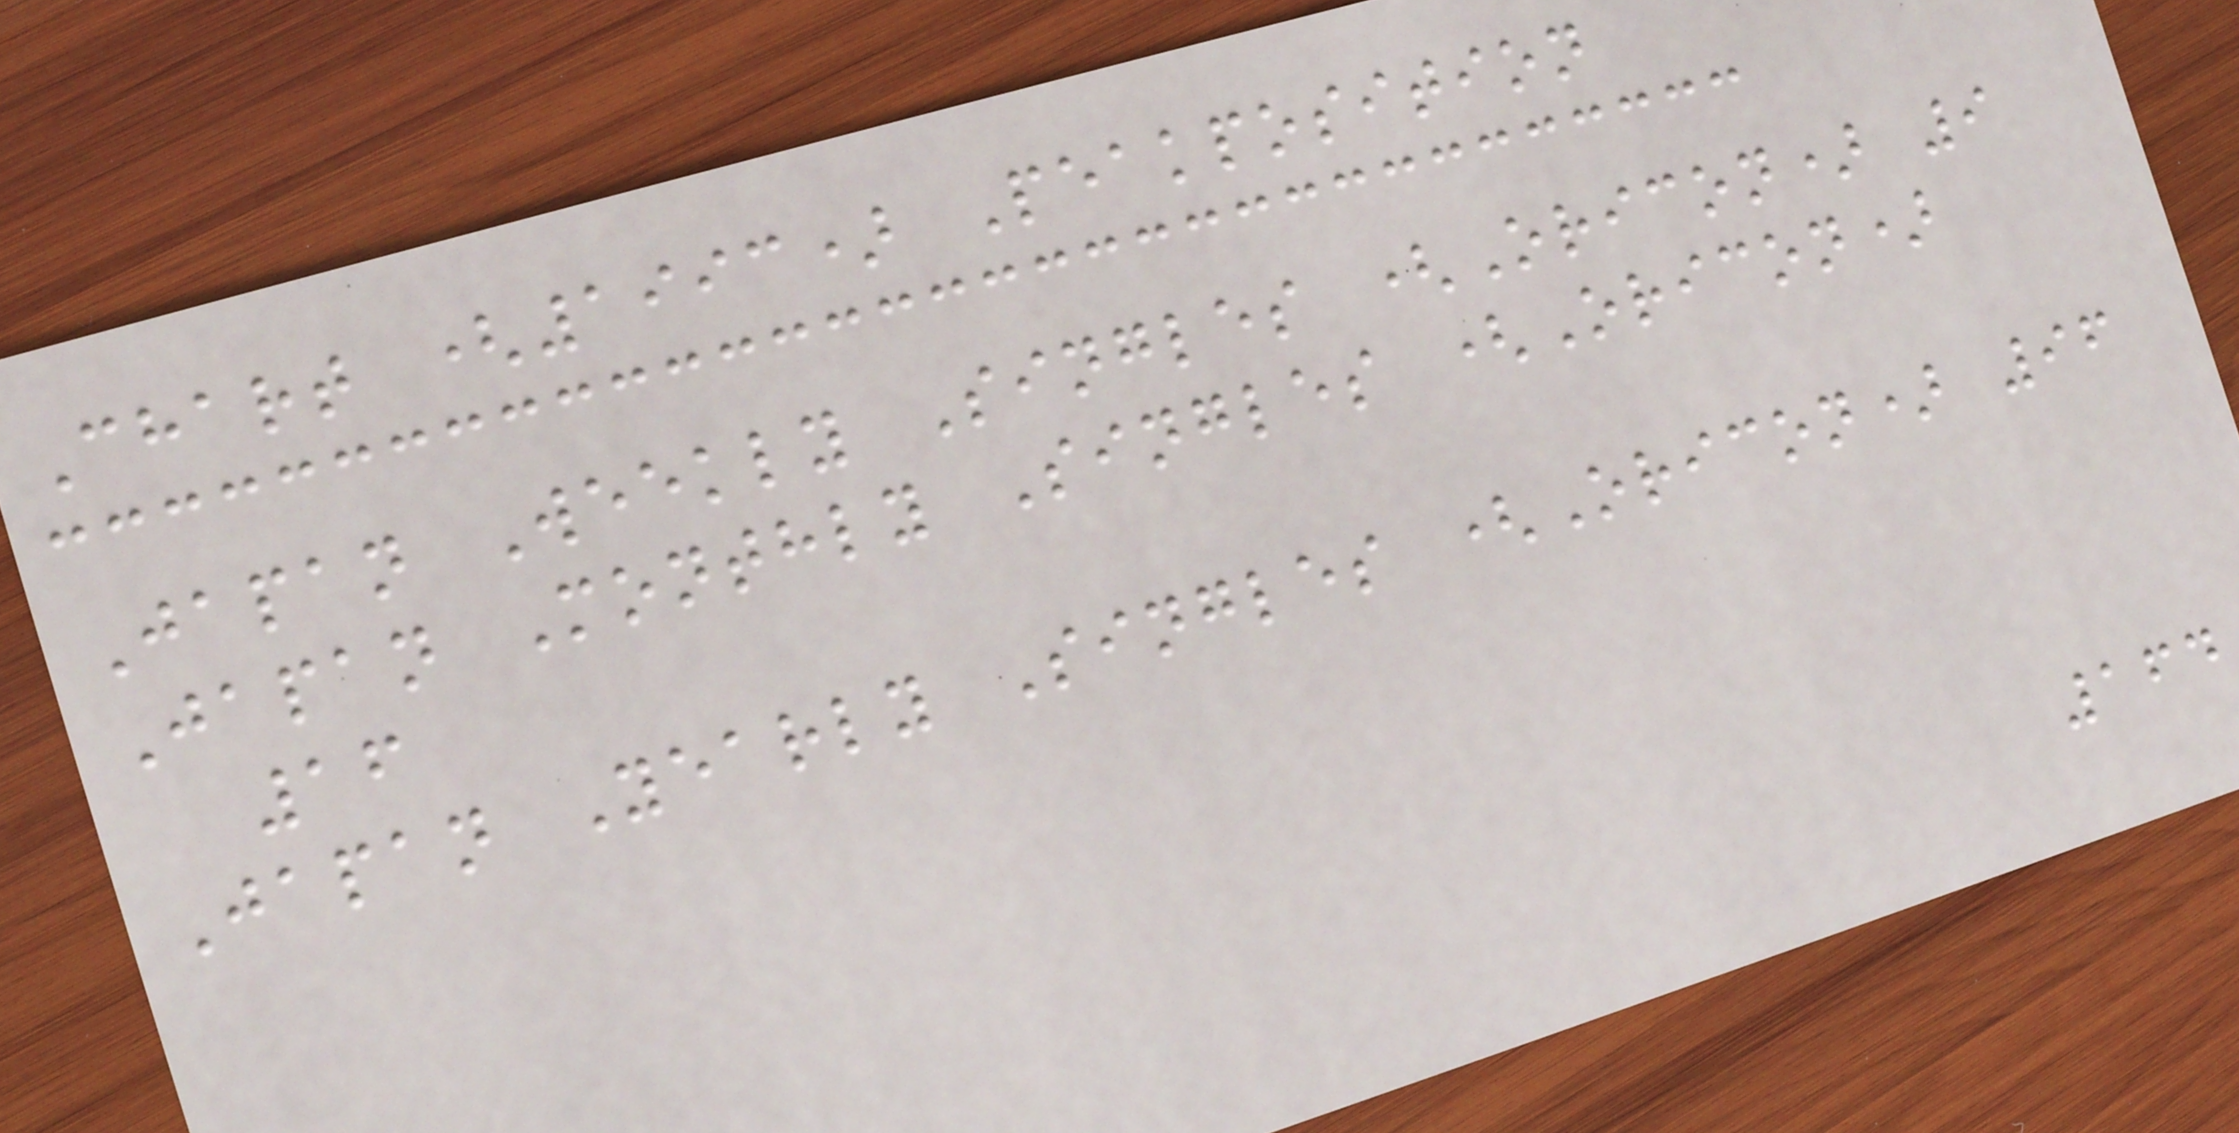Chart (1993) Peakposition
Japan Weekly Singles (Oricon) 9
Japan Monthly Singles (Oricon)
16
Japan Yearly Singles (Oricon) 96
164
